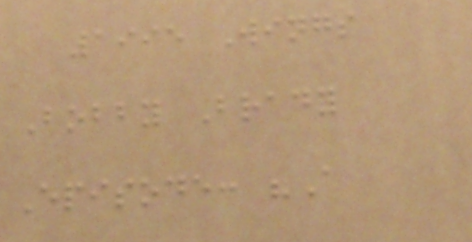1995 Wings
Bobby Brady
Episode: "A
